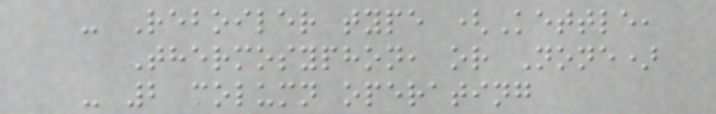- Reboiler type (Kettle,
Thermosyphon, or None)
- 2 column operating
